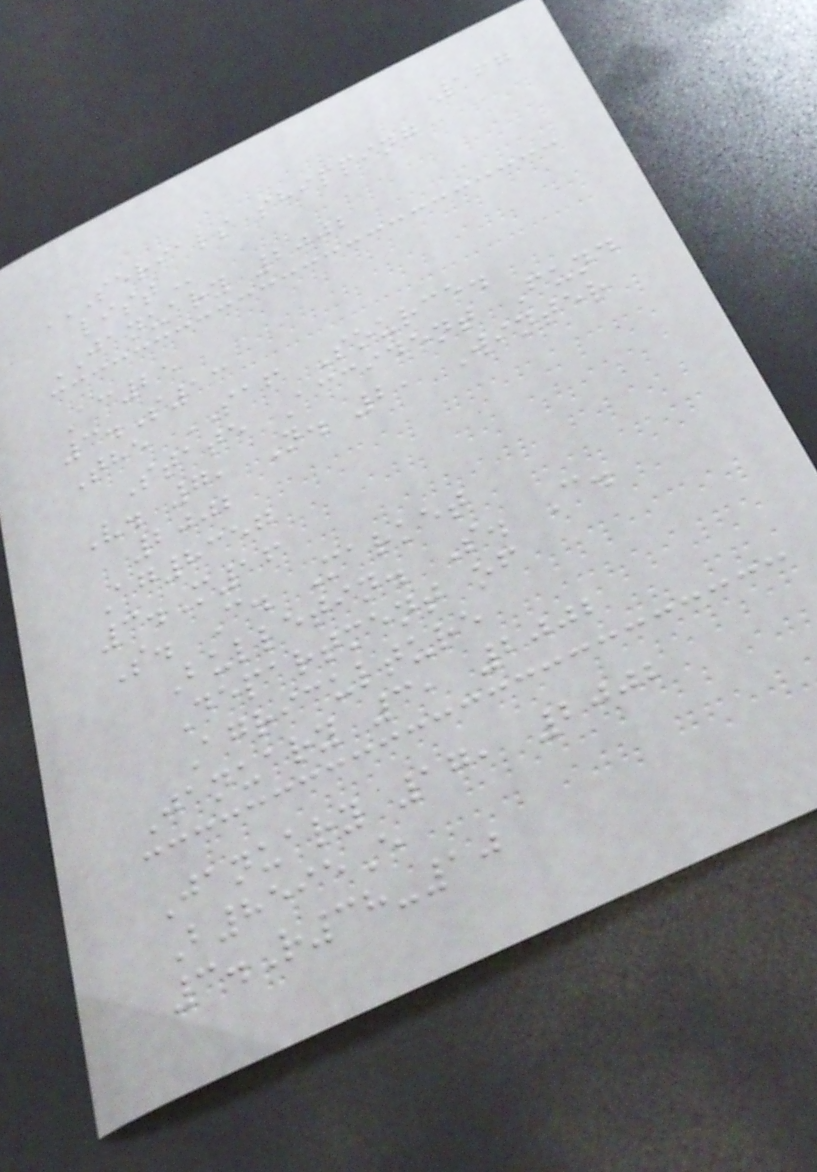167
SERIALS SHIPPING
LIST
JANUARY 2002
Ac25
3.S13
The SAF Source.
State Accident Fund
V. 7, N. 2, Winter
2002
Ag8357
3.M16
S. C. Market
Bulletin. S. C.
Department of
Agriculture
January 3, 2002
January 17, 2002
B8595E
3.R38-10
